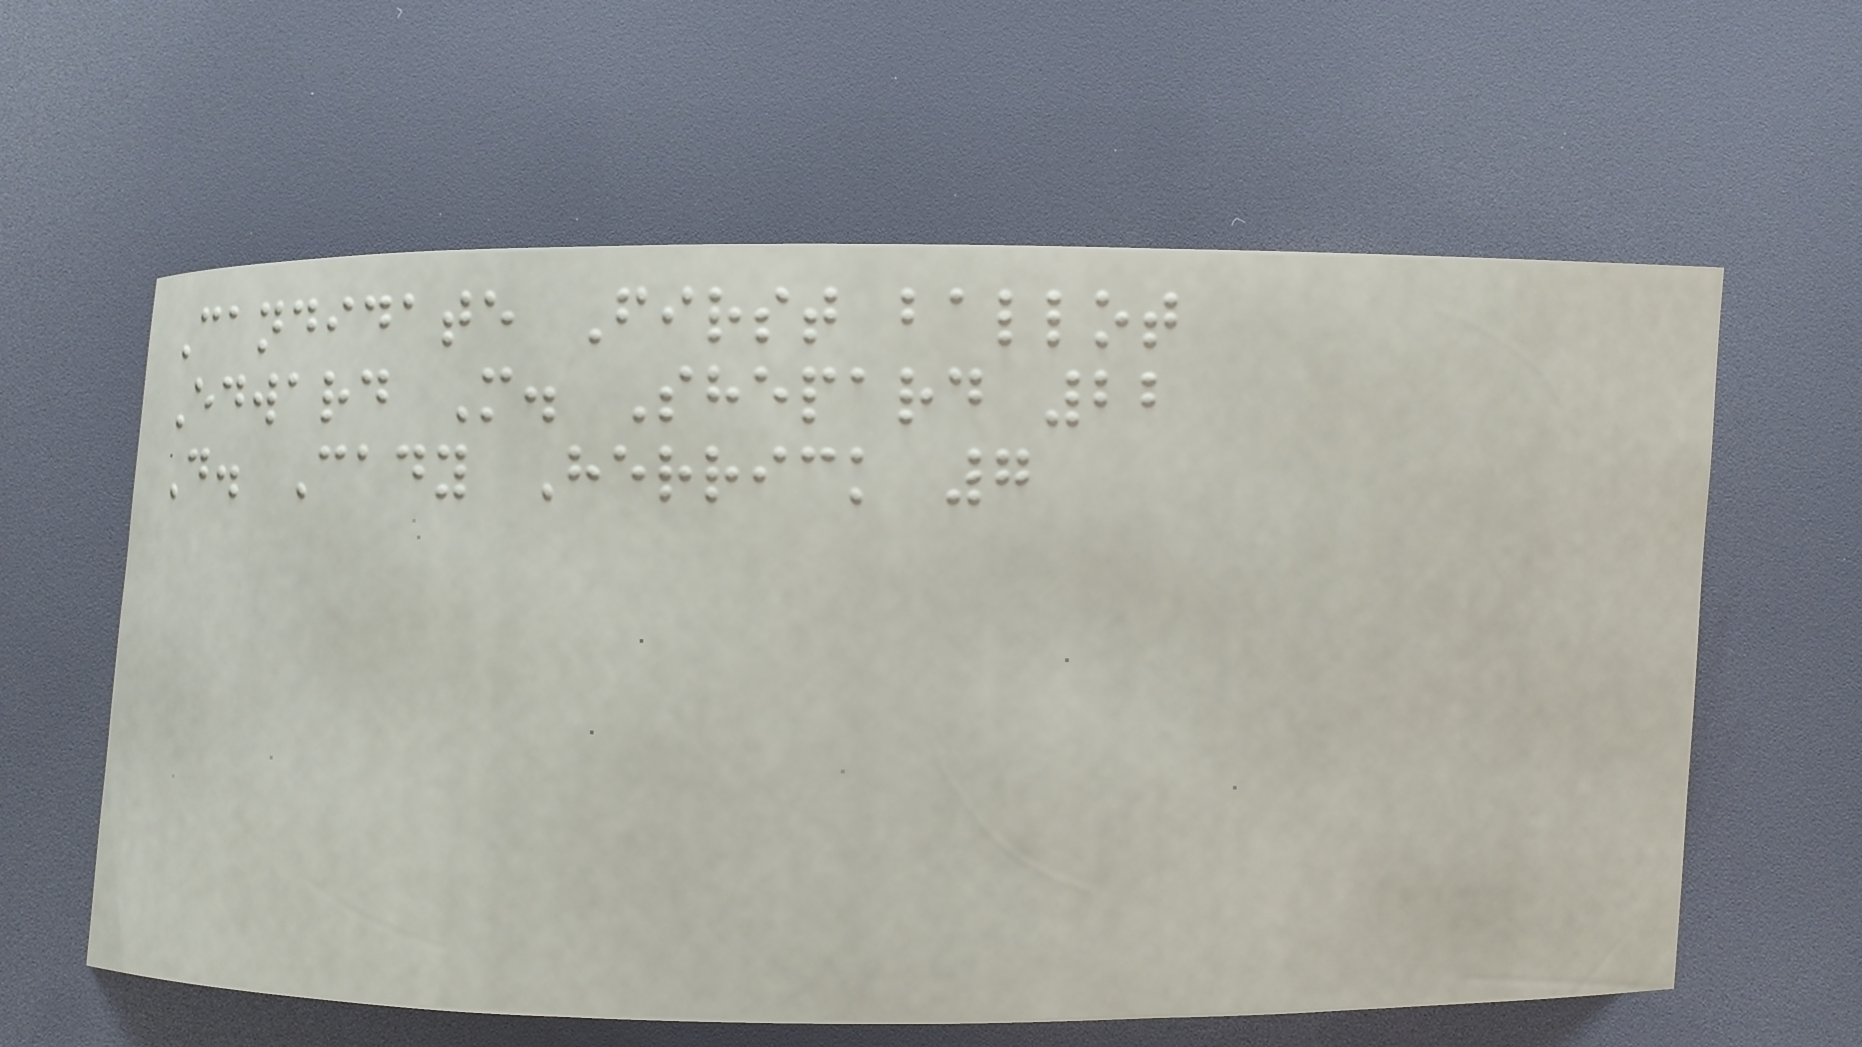Candidate First ballot
Edward M. Shepard 22
D. Cady Herrick 7
